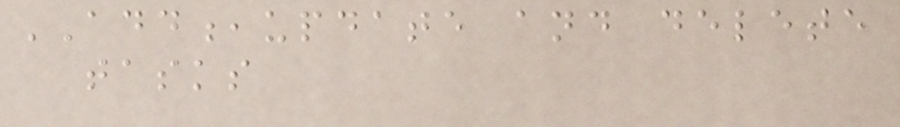ADD,update and delete
tasks
